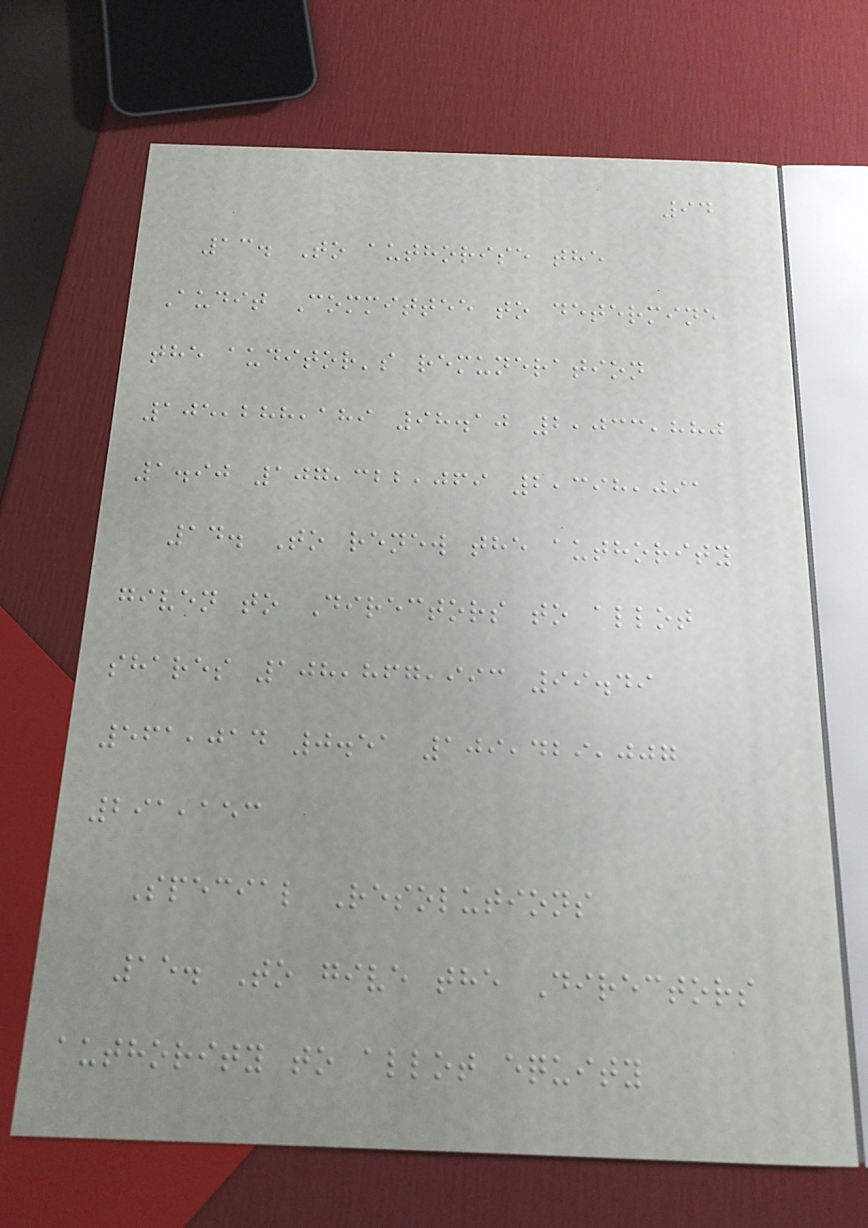94
13. To authorise the
Audit Committee to determine
the auditor's remuneration
105,288,189 98.10 2,033,880
1.90 107,322,069 2,398,091
14. To renew the authority
given to Directors to allot
shares 108,867,993 99.49
561,014 0.51 109,429,007
291,153
Special Resolutions
15. To give the Directors
authority to allot equity
